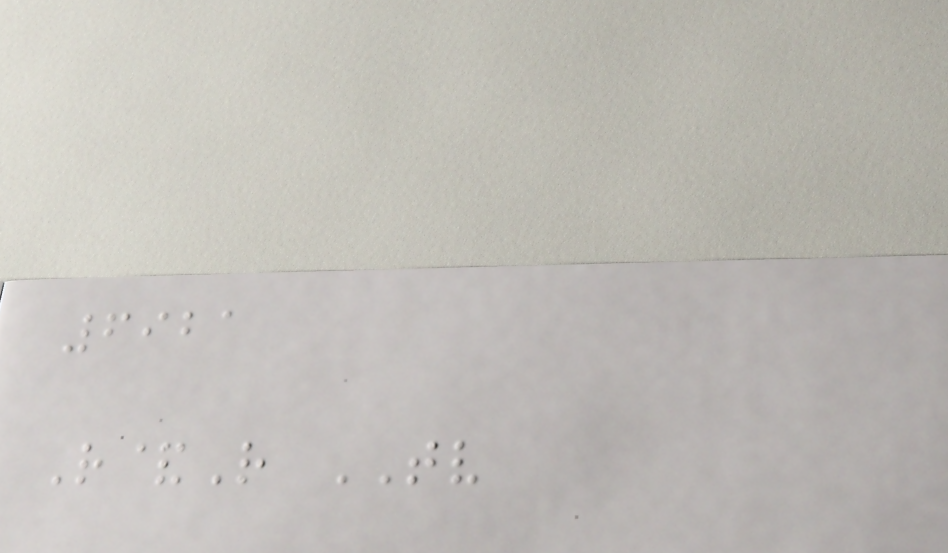6921
R&R TV
